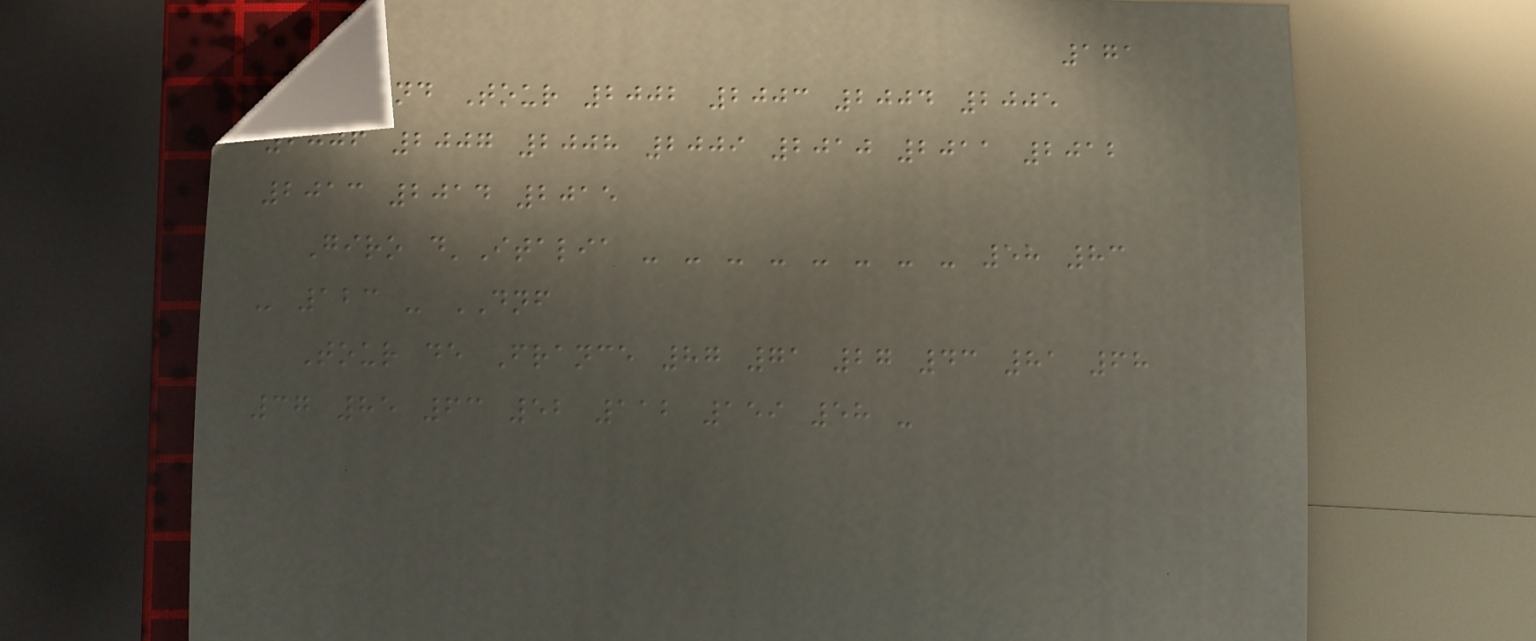171
Grand Tour 2002 2003 2004 2005
2006 2007 2008 2009 2010 2011 2012
2013 2014 2015
Giro d'Italia - - - - - - - - 58 83
- 123 - DNF
Tour de France 87 71 27 43 81 68
37 85 63 52 112 159 58 -
